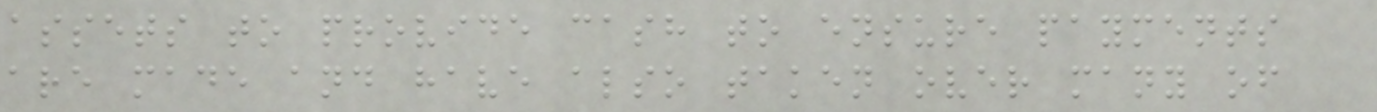assets to provide cash to ensure payments
are made and have also taken over many of
